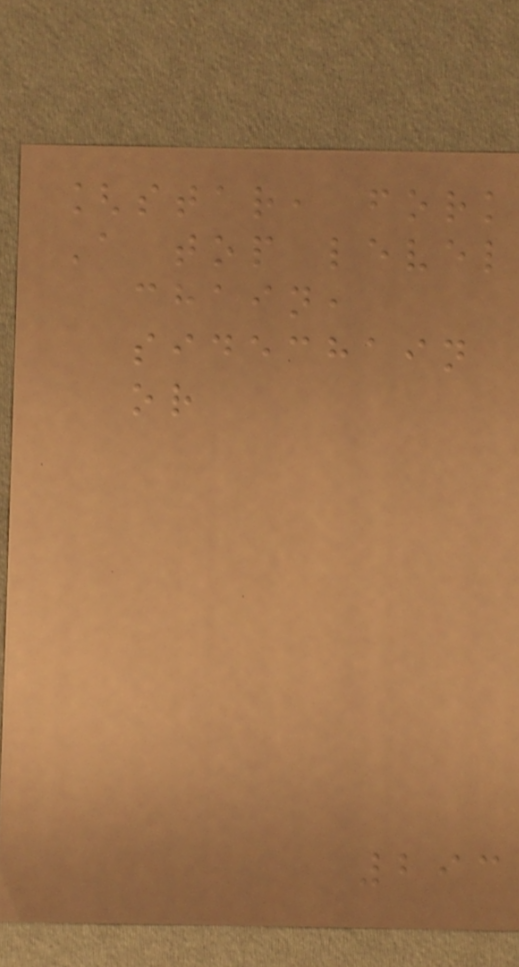[star, fork
A top level
chain,
sidechain
or
293
